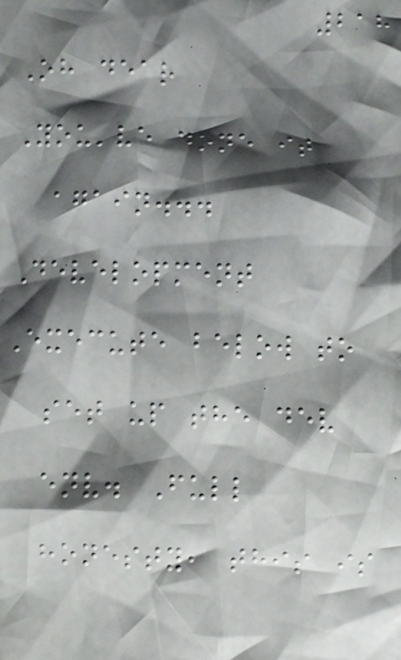218
Oh dear
You've done it
again...
Development
Execute below to
set up the dev
env. Full
honesty, this is
